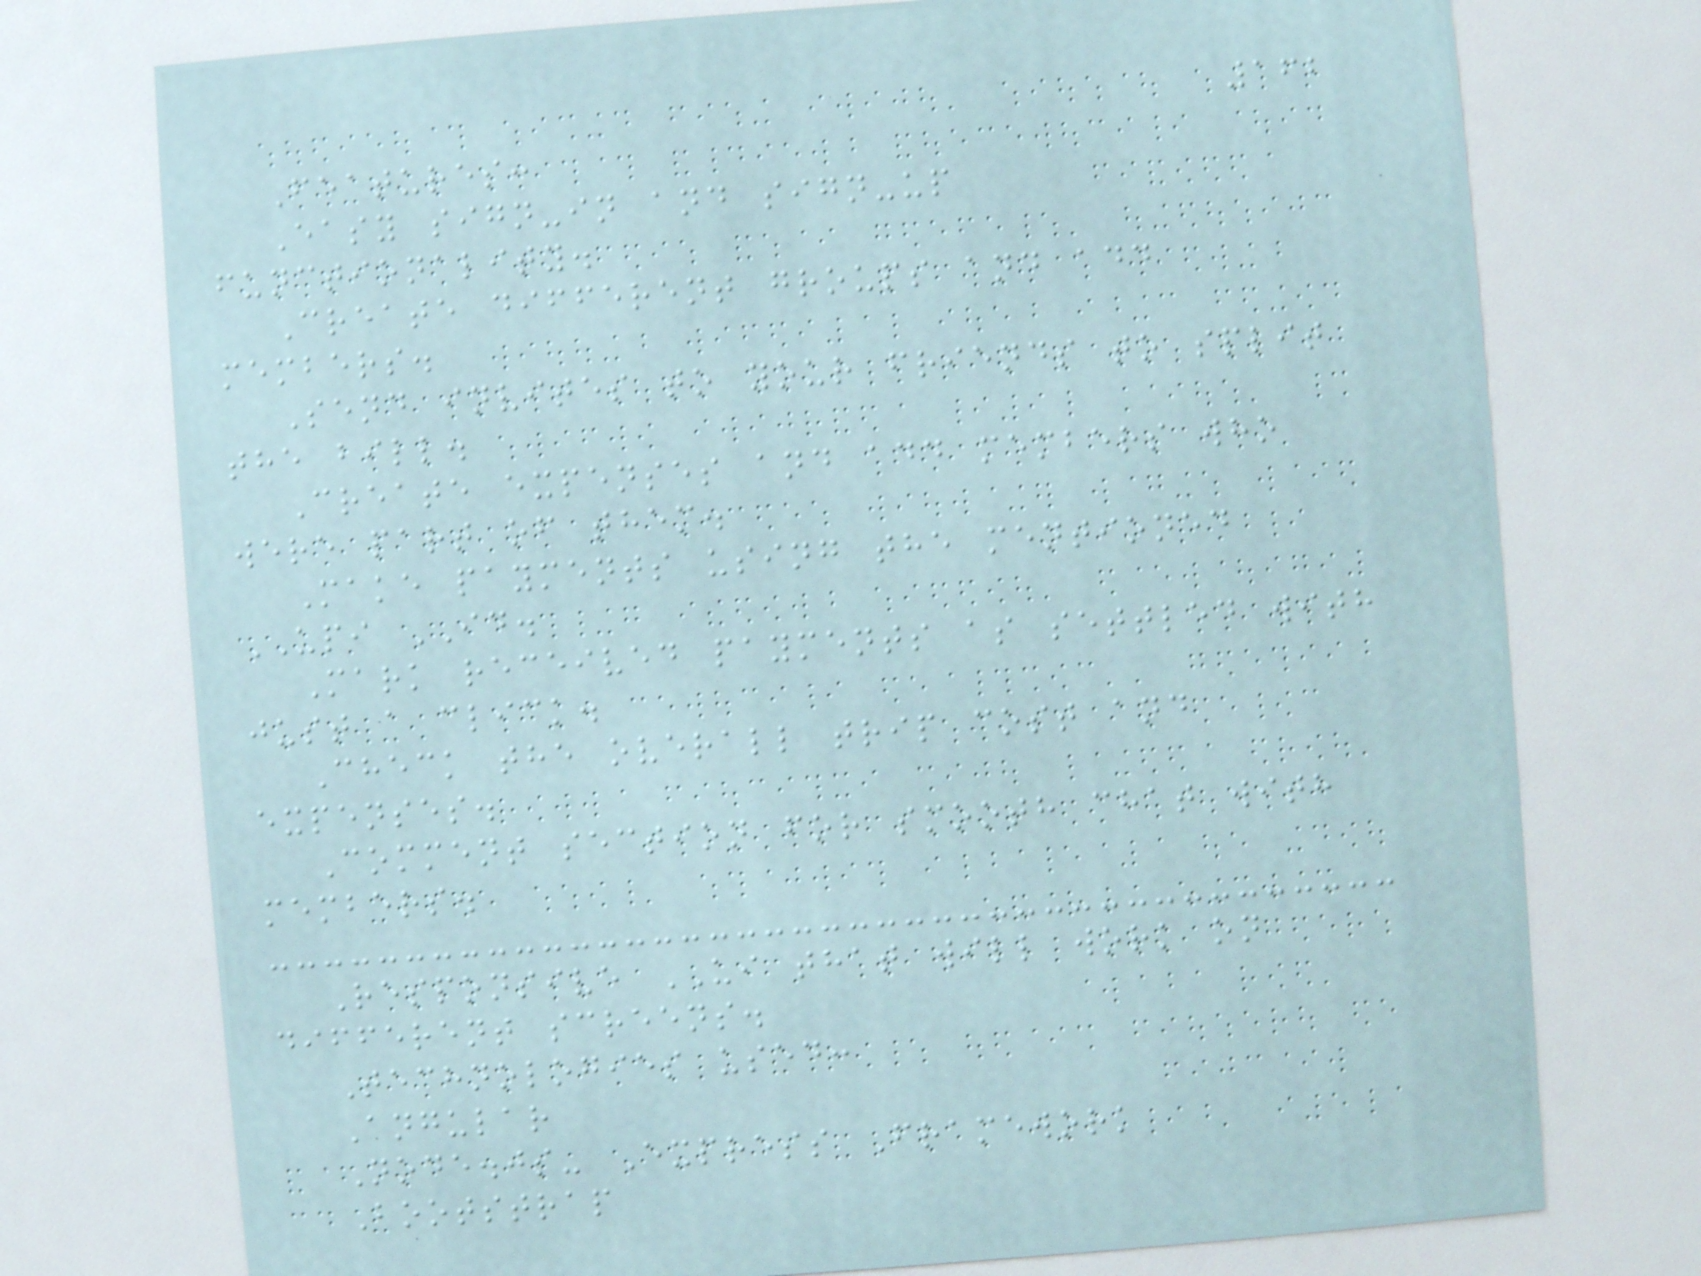162
Features:
Easy sign-in and sign-up
functionality.
Create different groups and add
members.
Send invites to your friends to split
the bill.
Create expenses and add members who
were part of them.
Make payments using the mentioned
UPI ID.
Mark received payments as settled with
just a click.
Check the overall trip cost and
expenses.
Comment section for smooth chat with
members.
Responsive UI that will work on
different screens.
Technologies used:
Angular
Node.js- Express Framework
Bootstrap
